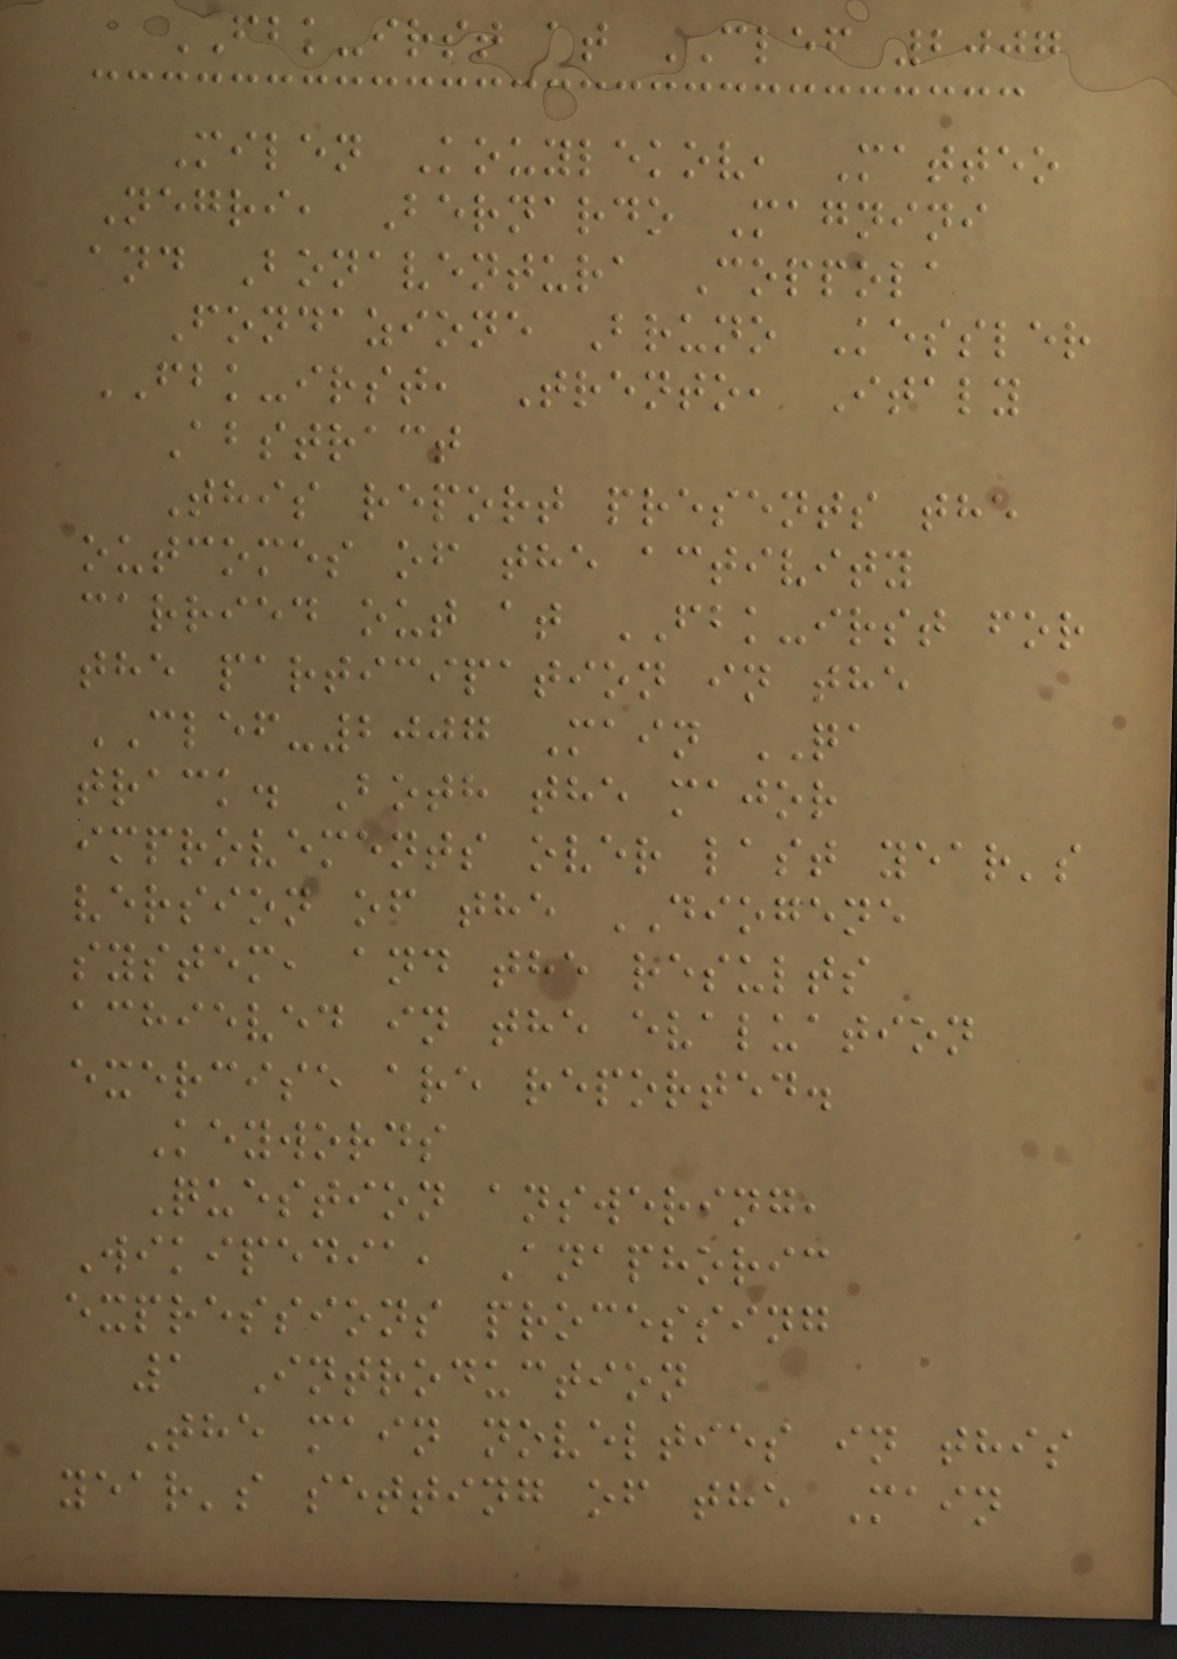FBK-irst at CLEF 2007
Milen Kouylekov, Matteo
Negri, Bernardo Magnini
and Bonaventura Coppola
Fondazione Bruno Kessler
FBK-irst, Trento, Italy
Abstract
This report presents the
outcomes of the activity
carried out at FBK-irst for
the participation in the
CLEF-2007 Main QA
track. Both the major
improvements over last year's
version of the DIOGENE
system, and the results
achieved in the evaluation
exercise are reported.
Keywords
Question answering,
Wikipedia, Anaphoric
expressions processing
1 Introduction
The main novelties in this
year's setting of the Main
